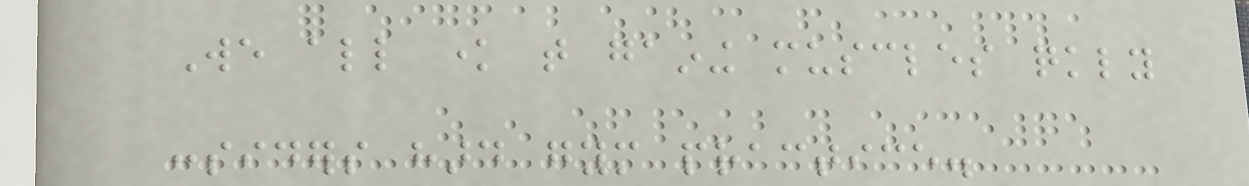We all know that gaining muscles quickly
considers hard gym practice.
